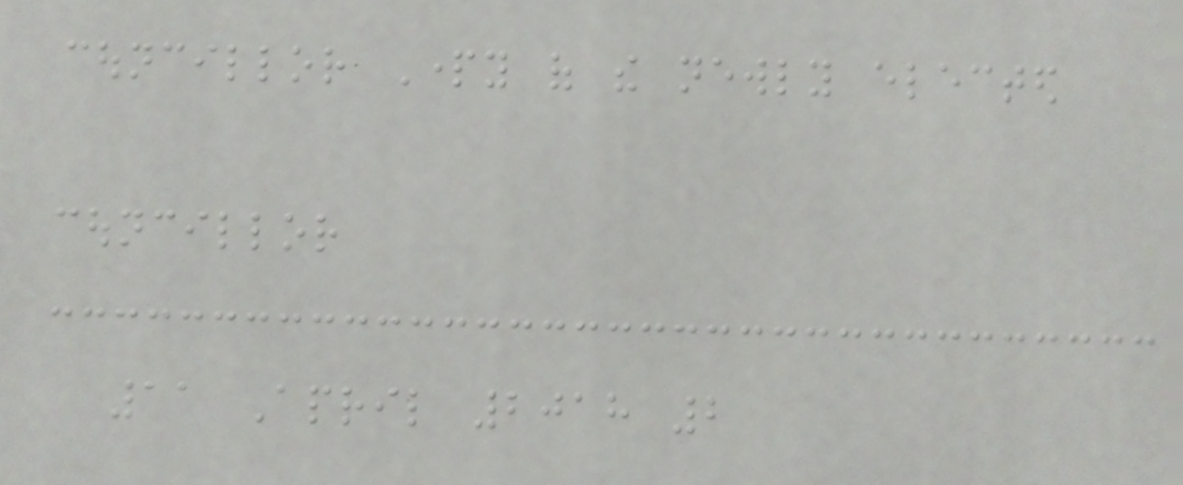councillor Party of the newly elected
councillor
11 April 2018 2
